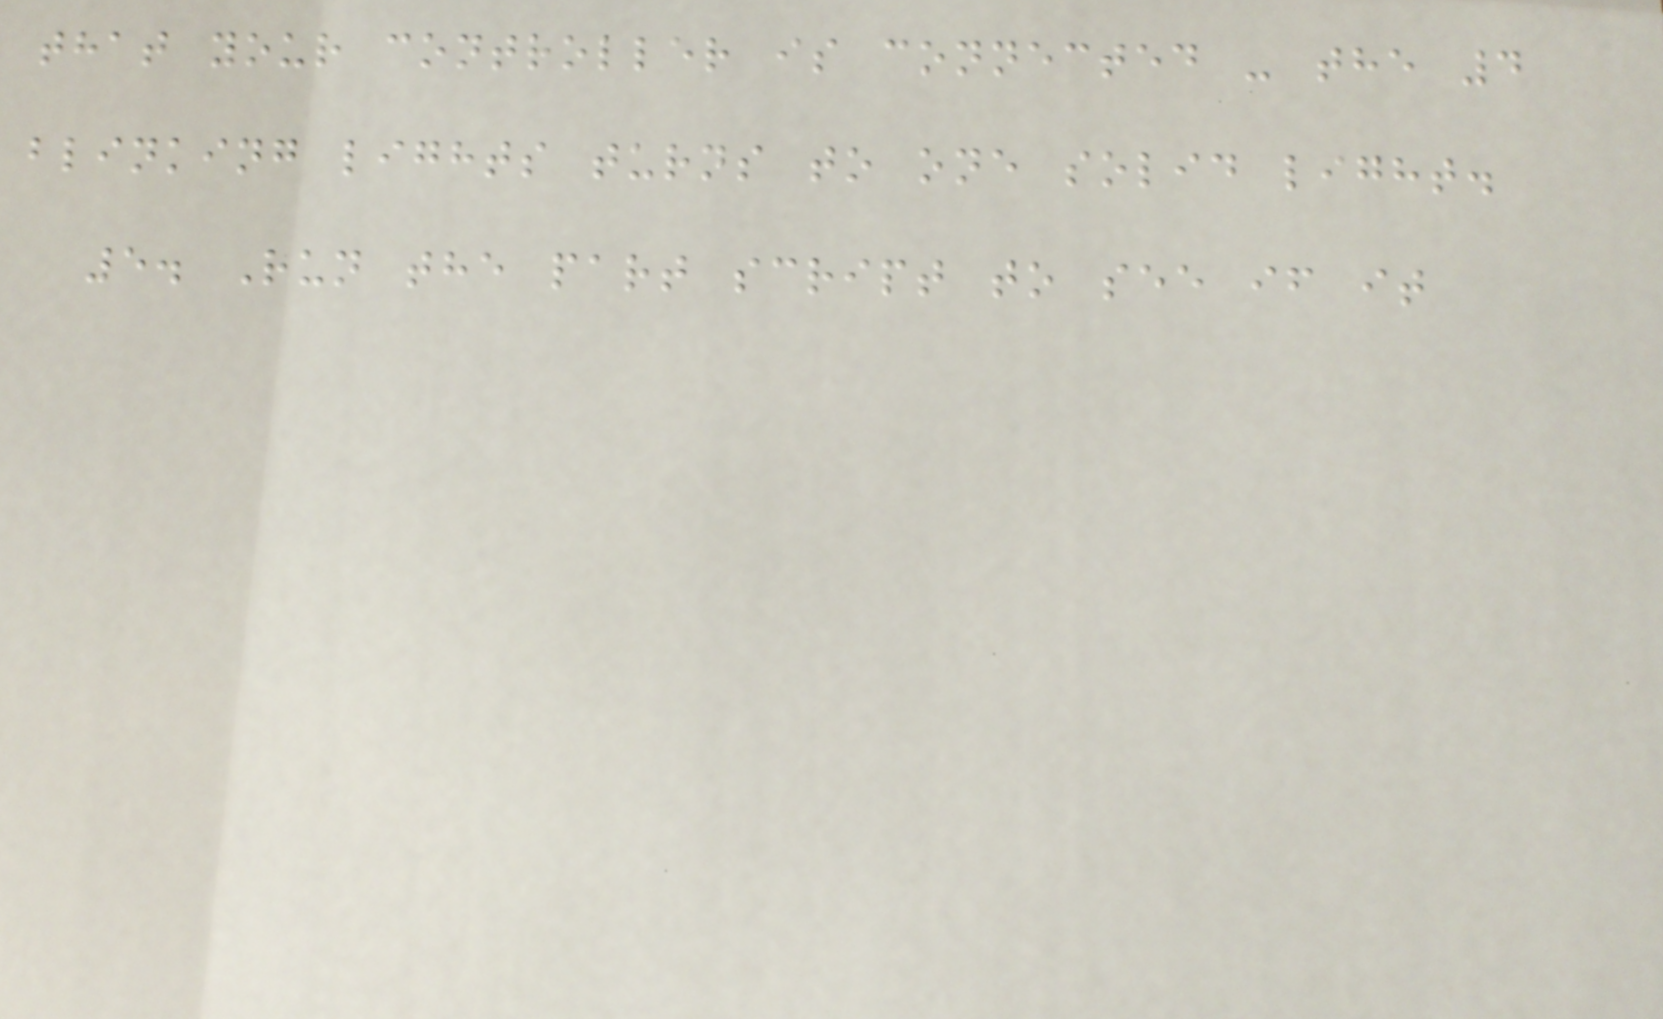that your controller is connected - the 4
blinking lights turns to one solid light.
5. Run the part script to see if it
